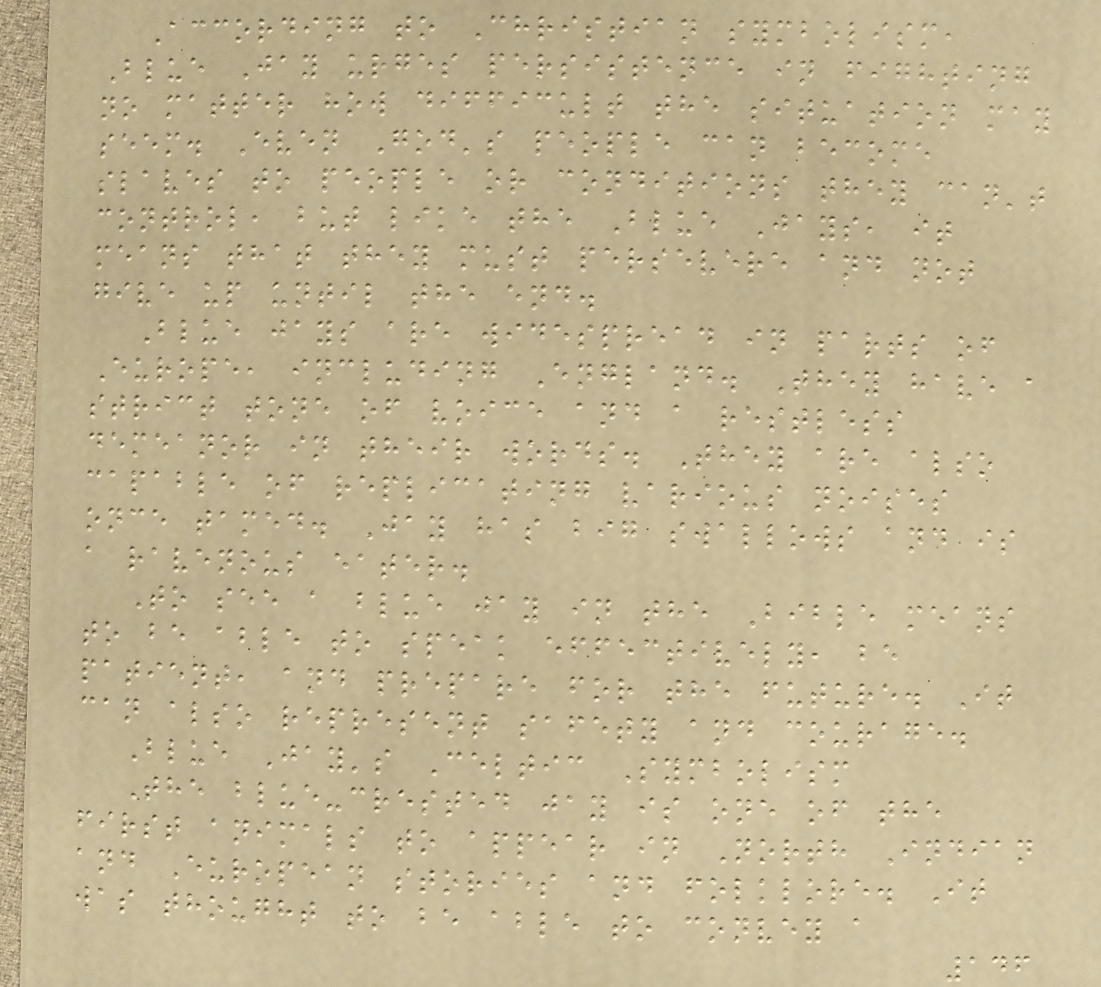According to Christian symbolism,
Blue Jay urges persistence in fighting
no matter how difficult the situation may
seem. Even God's people can become
slaves to people or conditions they can't
control, but like the Blue Jays, it
means that they must persevere and not
give up until the end.
Blue jays are widespread in parts of
Europe, including England. They have a
strict tone of voice and a restless
demeanor in their words. They are also
capable of replicating various noises
once tamed. Jay has big swallows and is
a ravenous eater.
To see a blue jay in the Bible means
to be able to speak effectively, be
patient, and prepare for the future. It
can also represent safety and courage.
Blue Jay's Celtic Symbolism
The blue-crested jay is one of the
first animals to appear in North Indian
and European stories and folklore. It
was thought to be able to convey a
146
